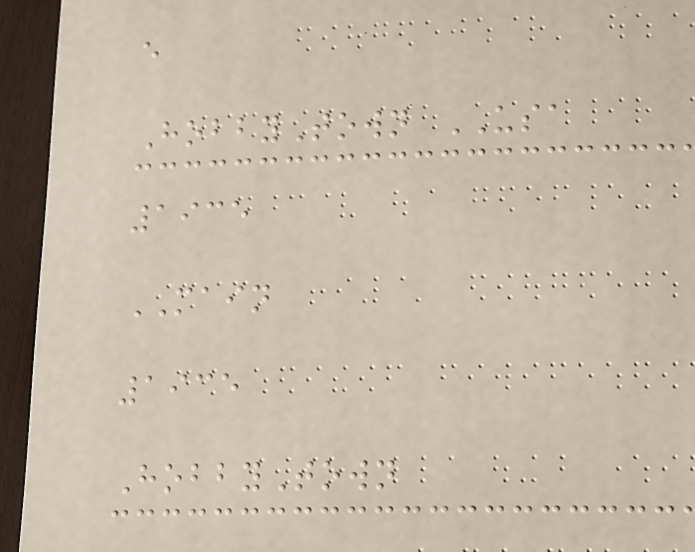e
HobbyTown USA
1935
MAIN
1935
HobbyTown
